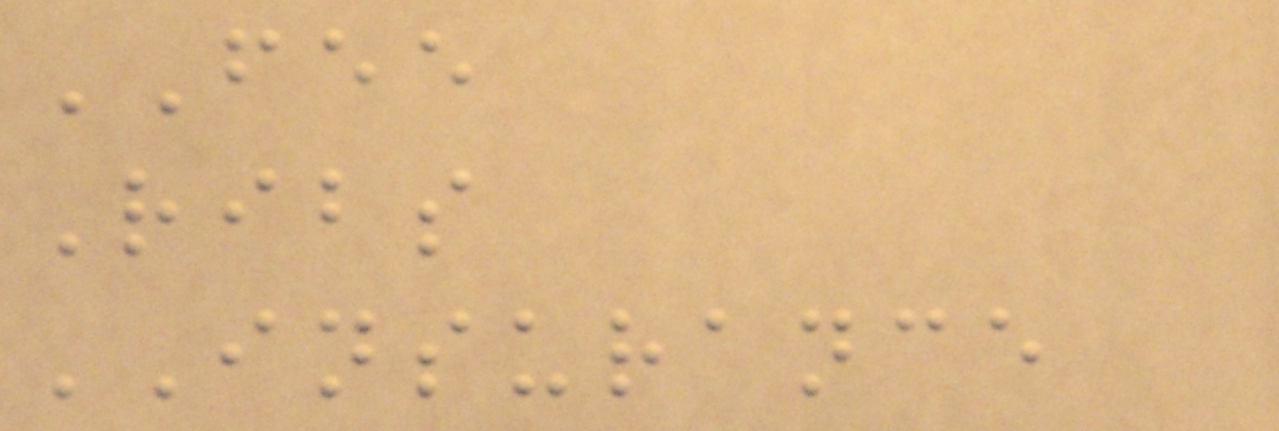FEE
Ribs
INSURANCE
